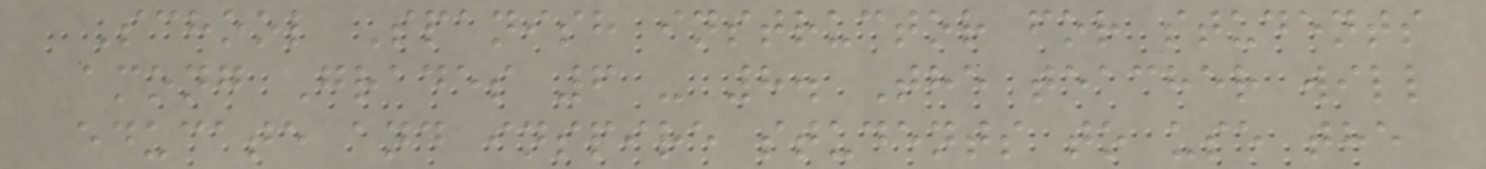School Spanish instructor for students
among Grades 6 - 8. The teacher will
educate and inspire students to use the
